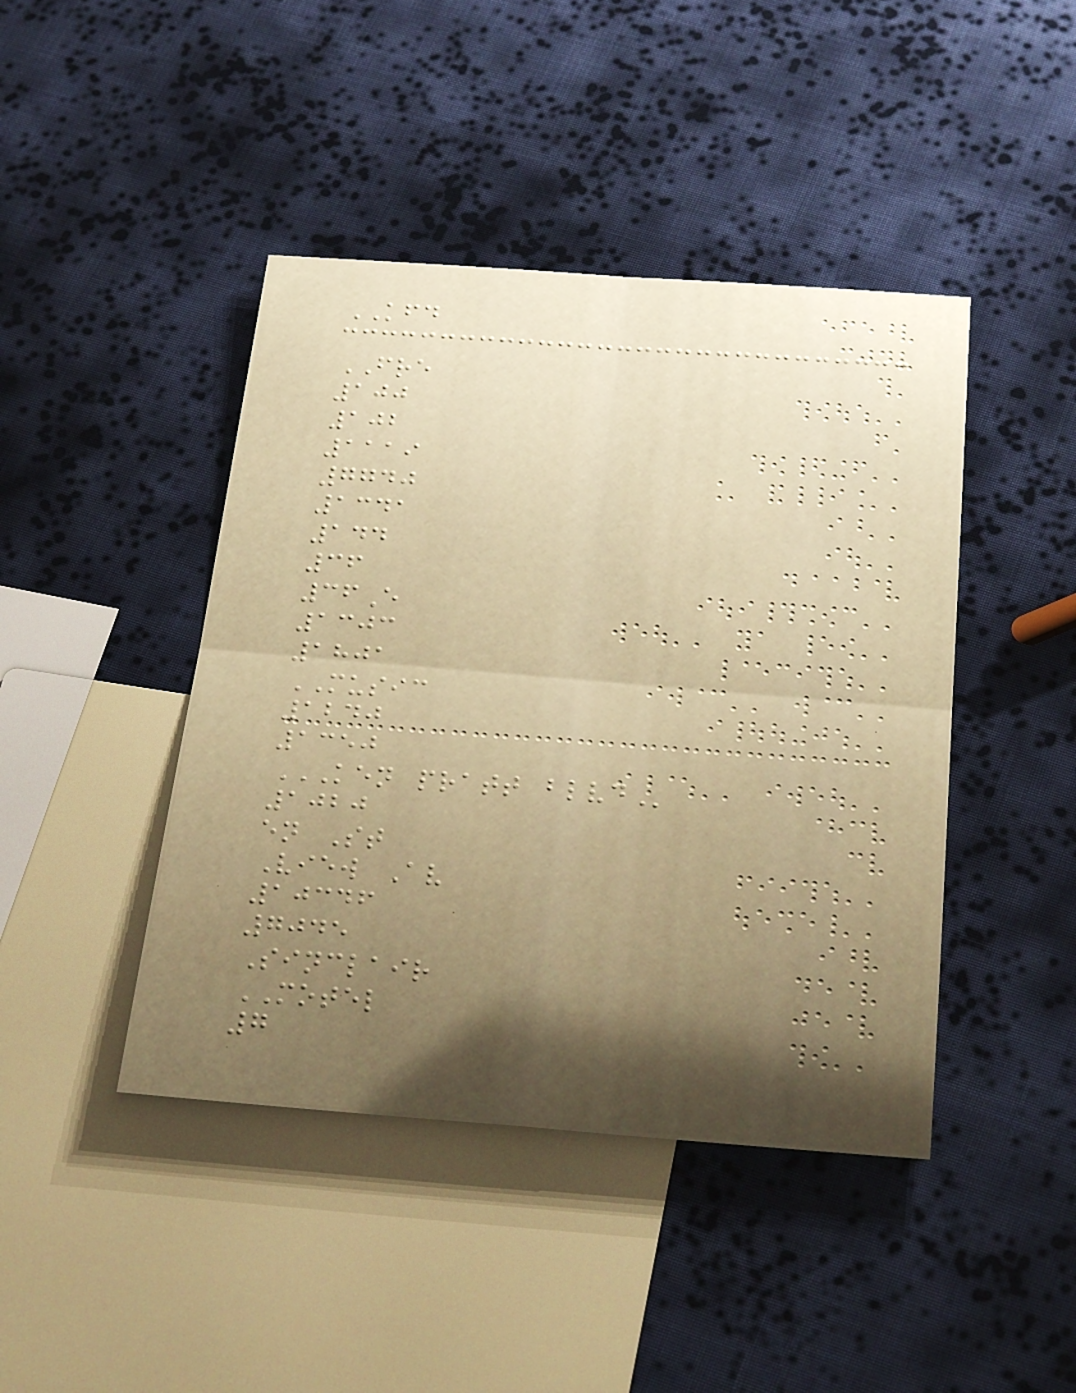KFD
FRE
100
102
1119
7740
1341
144
36
36E
1303
1801
MUSIC
1240
1350
KEN PRATT BLVD
1020
en St
View Av
10346
7045
Sinclair
MOTEL
7
